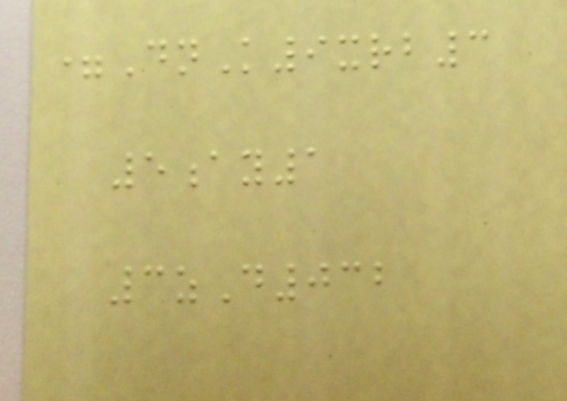=DnK9xrb3
5ay1
3zD032
